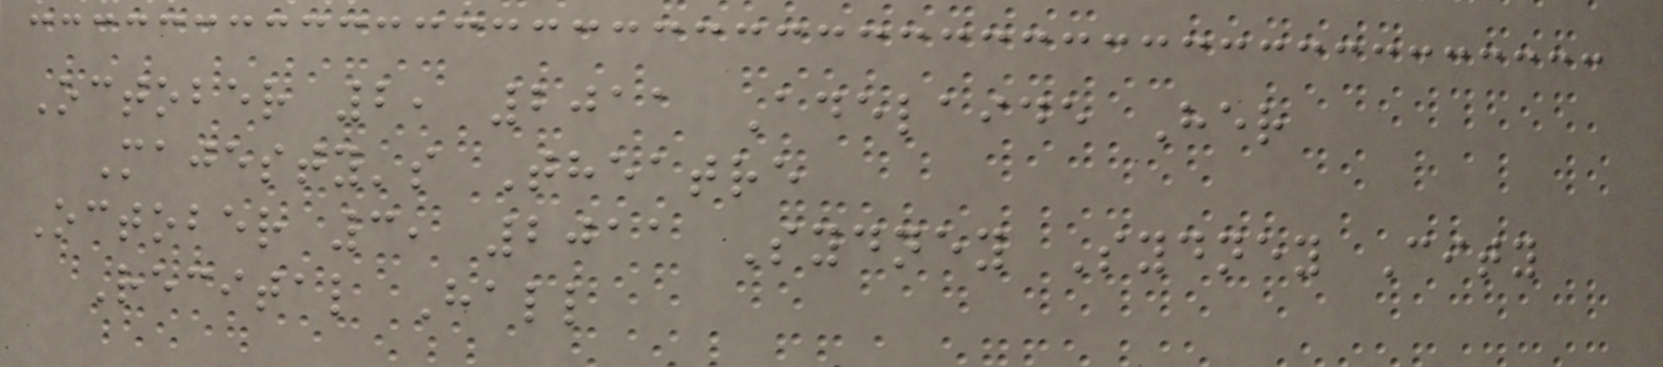October 2, 2011 Adelaide Her
Majesty's Theatre
October 3, 2011 Sydney Sydney City
Recital Hall
